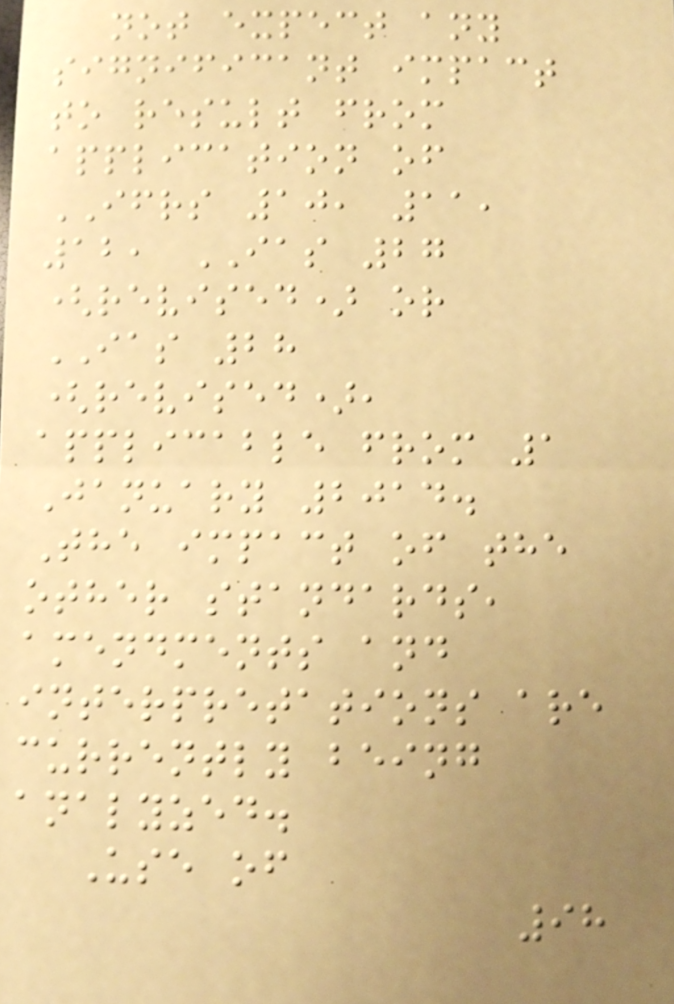not expect any
significant impact
to result from
application of
IFRS 10, 11,
12, IAS 27
(revised) or
IAS 28
(revised),
applicable from 1
January 2014.
The impact of the
other standards,
amendments and
interpretations are
currently being
analyzed.
Use of
98
